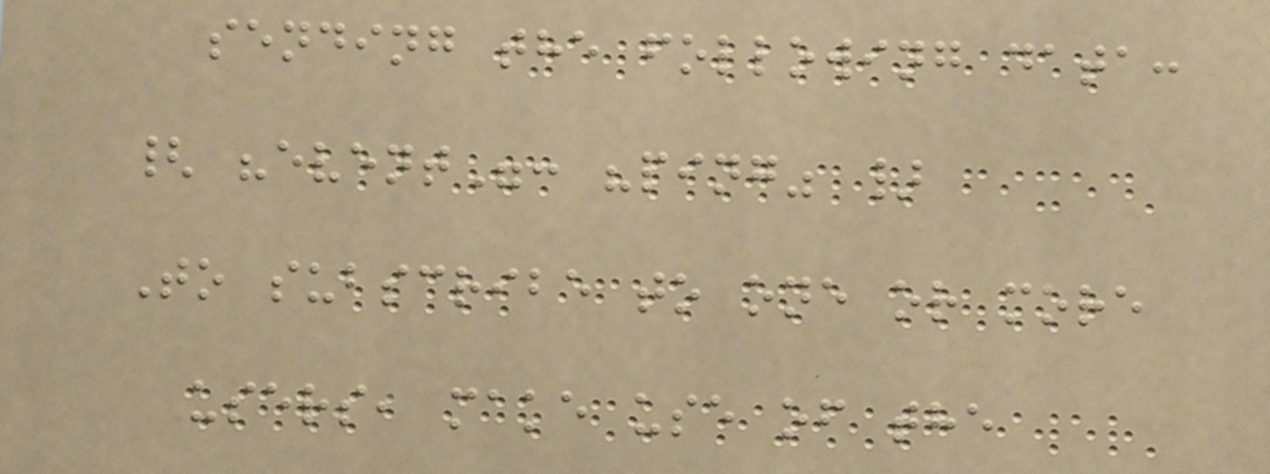sending the following data:
{ "event": "ping" }
To subscribe to one or more
users, make use of the
